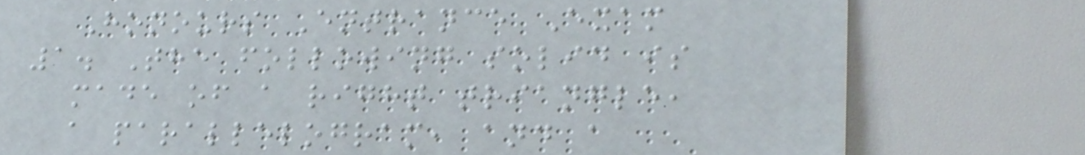Honours Entrance Exam
1. The following solid is
made of a right triangle,
a parallelogram, and a
